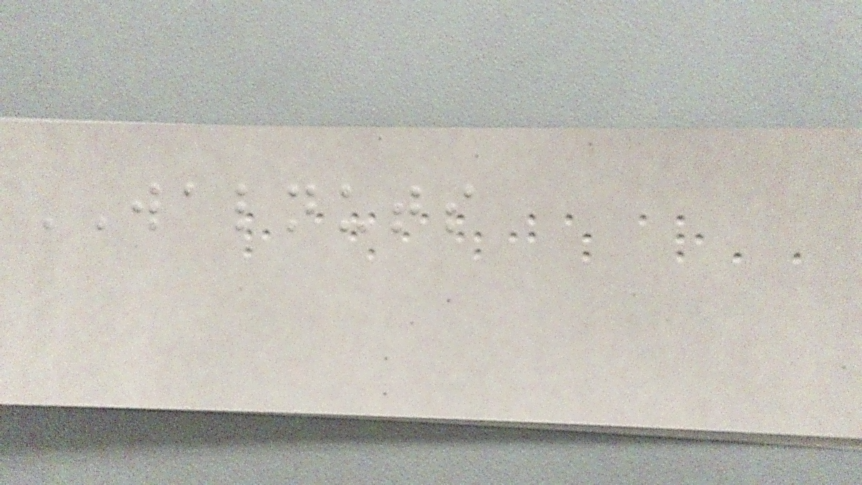WALNUTS
